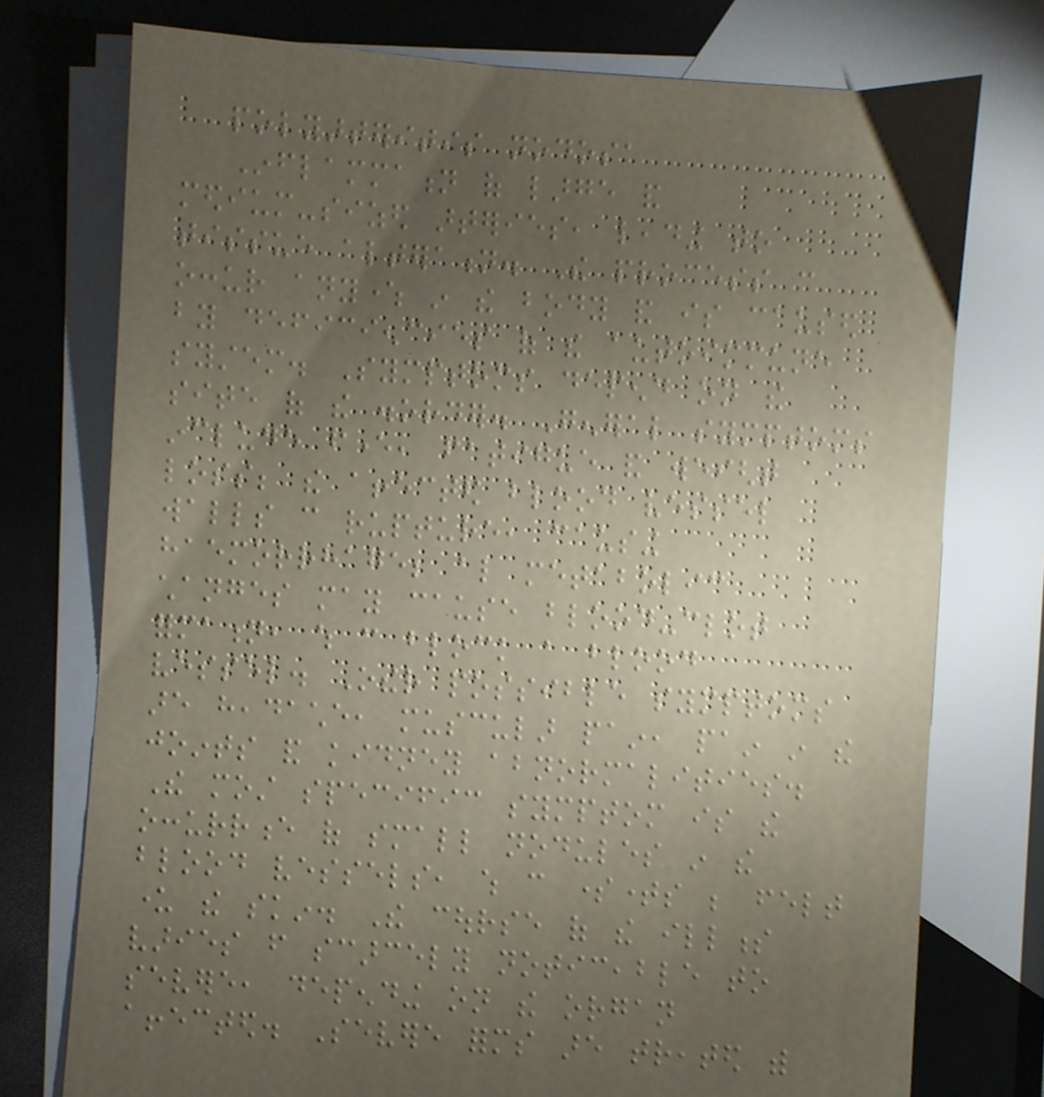polyarteritis nodosa
Inflammation of large and
medium-sized arteries, leading to
tissue alteration. The process can
occur anywhere in the body and is caused
by deficiencies of the autoimmune
system. Symptoms depend on the
site of the disorder. General symptoms
include fever, fatigue and weight
loss; the affected blood vessel
walls can rupture, causing
haemorrhage; also metabolic
changes may cause blood-clot
formation, which can block a blood
vessel. Other possible symptoms
are headache, muscular pain, pain in the
joints and kidney abnormalities.
The most specific symptom is the
occurrence of small nodules in the
blood vessels, which can sometimes be felt
under the skin. The course of the illness
varies from scarcely noticeable to
severe, depending on the organ
affected. Severe forms are treated with
